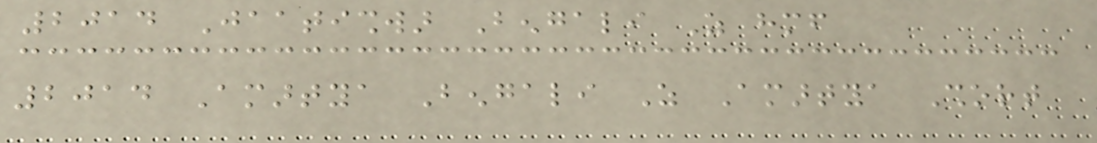2014 Jaatishwar Bengali As himself
2014 Amartya Bengali As Amartya Short
